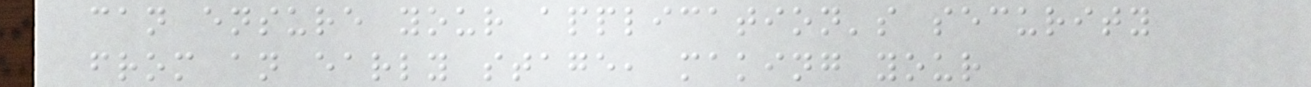can ensure your application's security
from an early stage, making your
